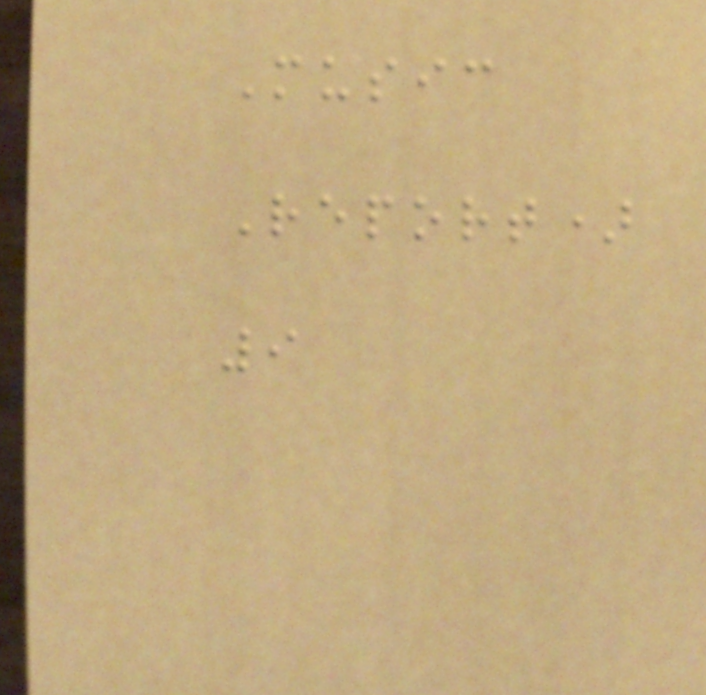Music
Report)
9
